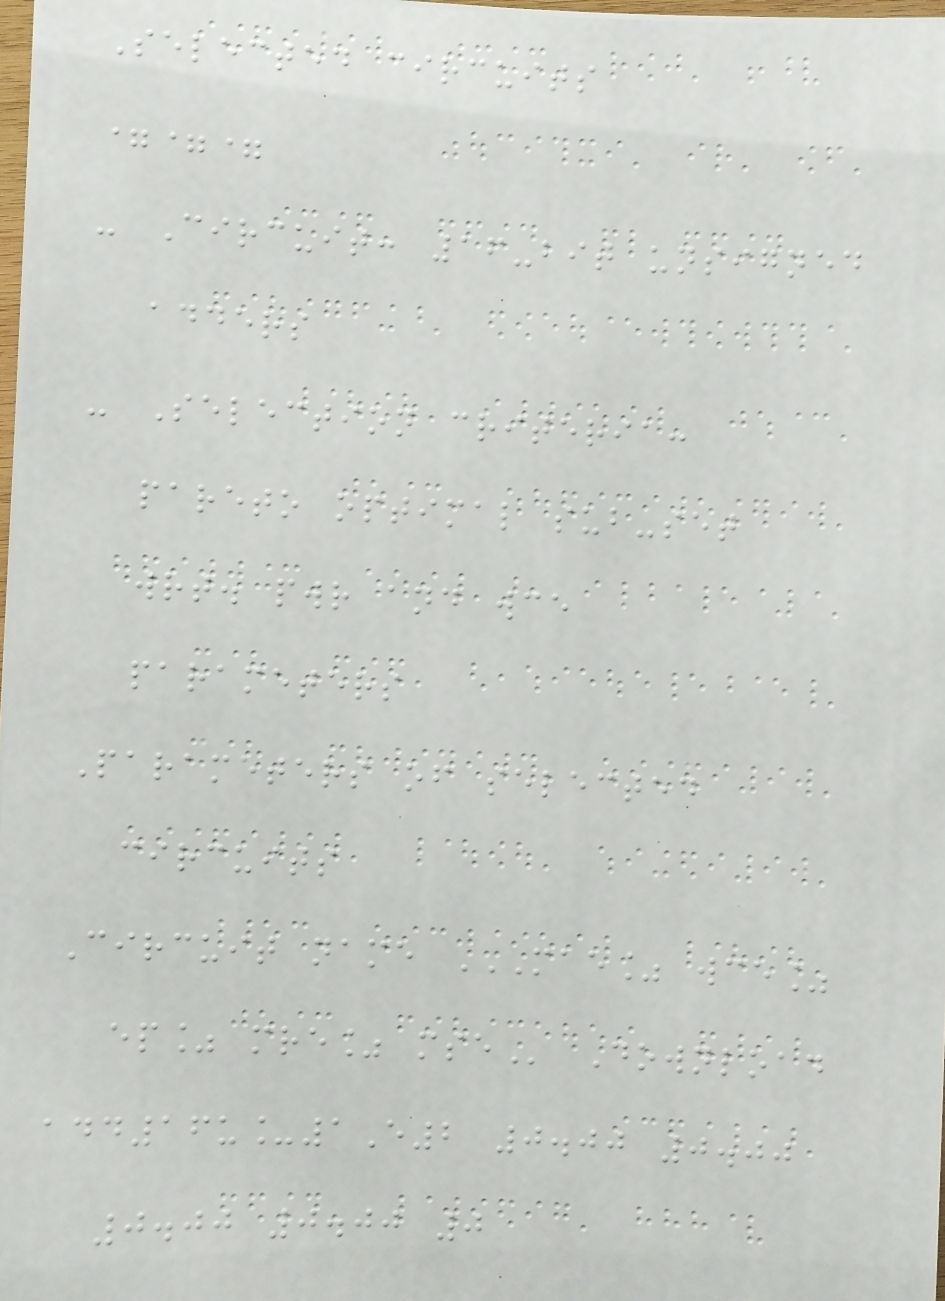Selected circuits
===
- Circuit: 16-bit unsigned
adders
- Selection criteria:
pareto optimal sub-set
wrt. pwr and wce
parameters
Parameters of selected
circuits
Circuit name MAE% WCE%
EP% MRE% MSE Download
add16u_1E2 0.00 0.00
0.00 0.00 0
